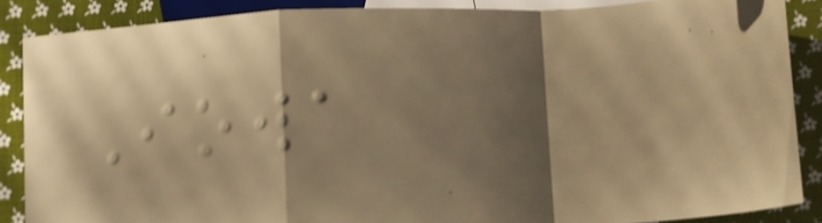Iowa
